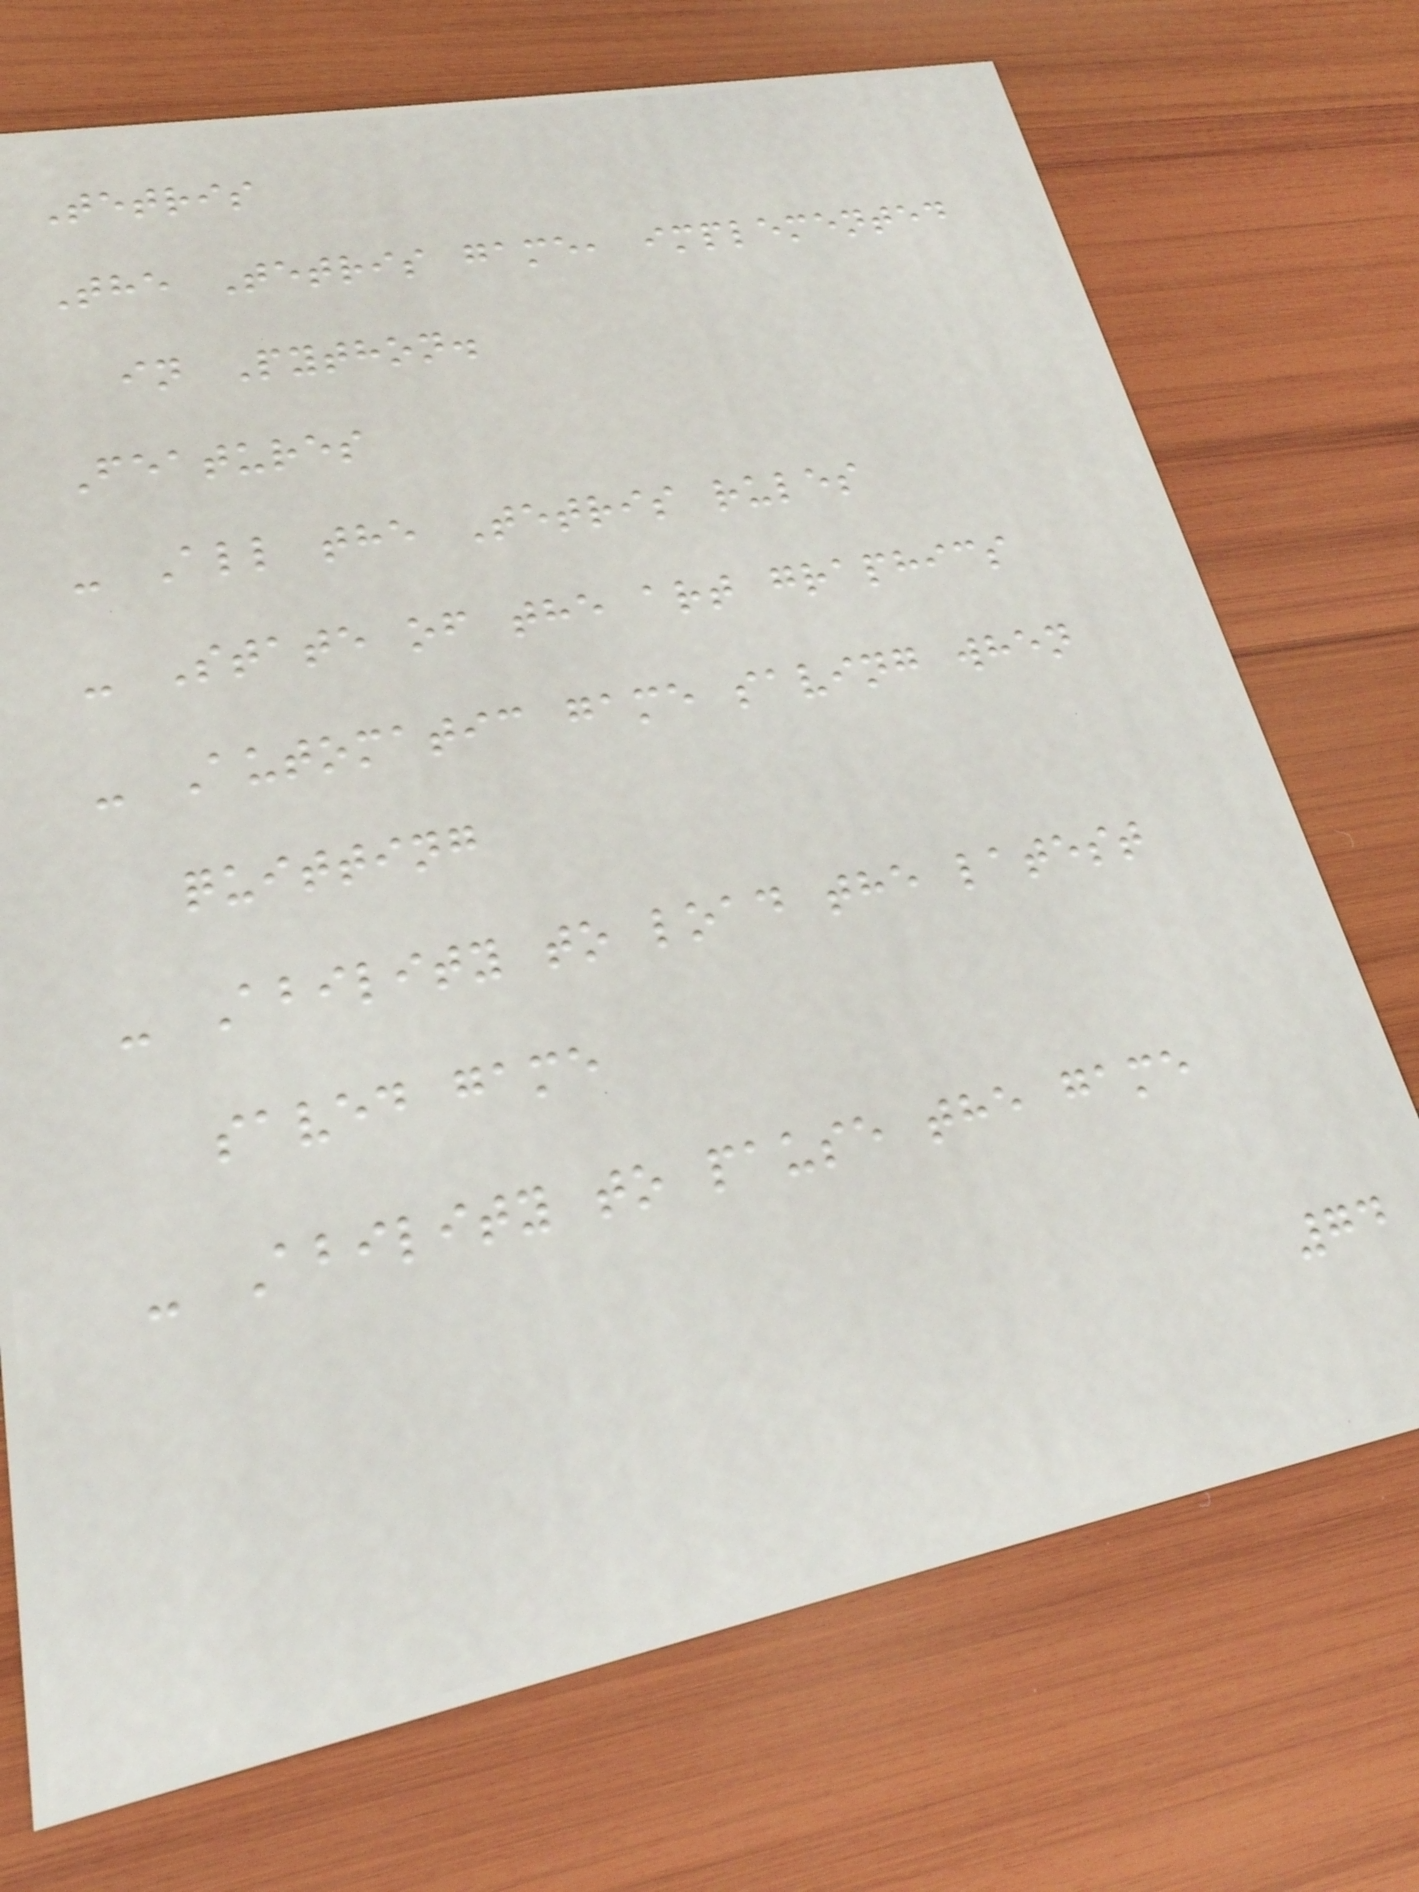Tetris
The Tetris game, implemented
in Python.
Features
- All the Tetris rules
- State of the art graphics
- Automatic game saving when
quitting
- Ability to load the latest
saved game
- Ability to pause the game
74
